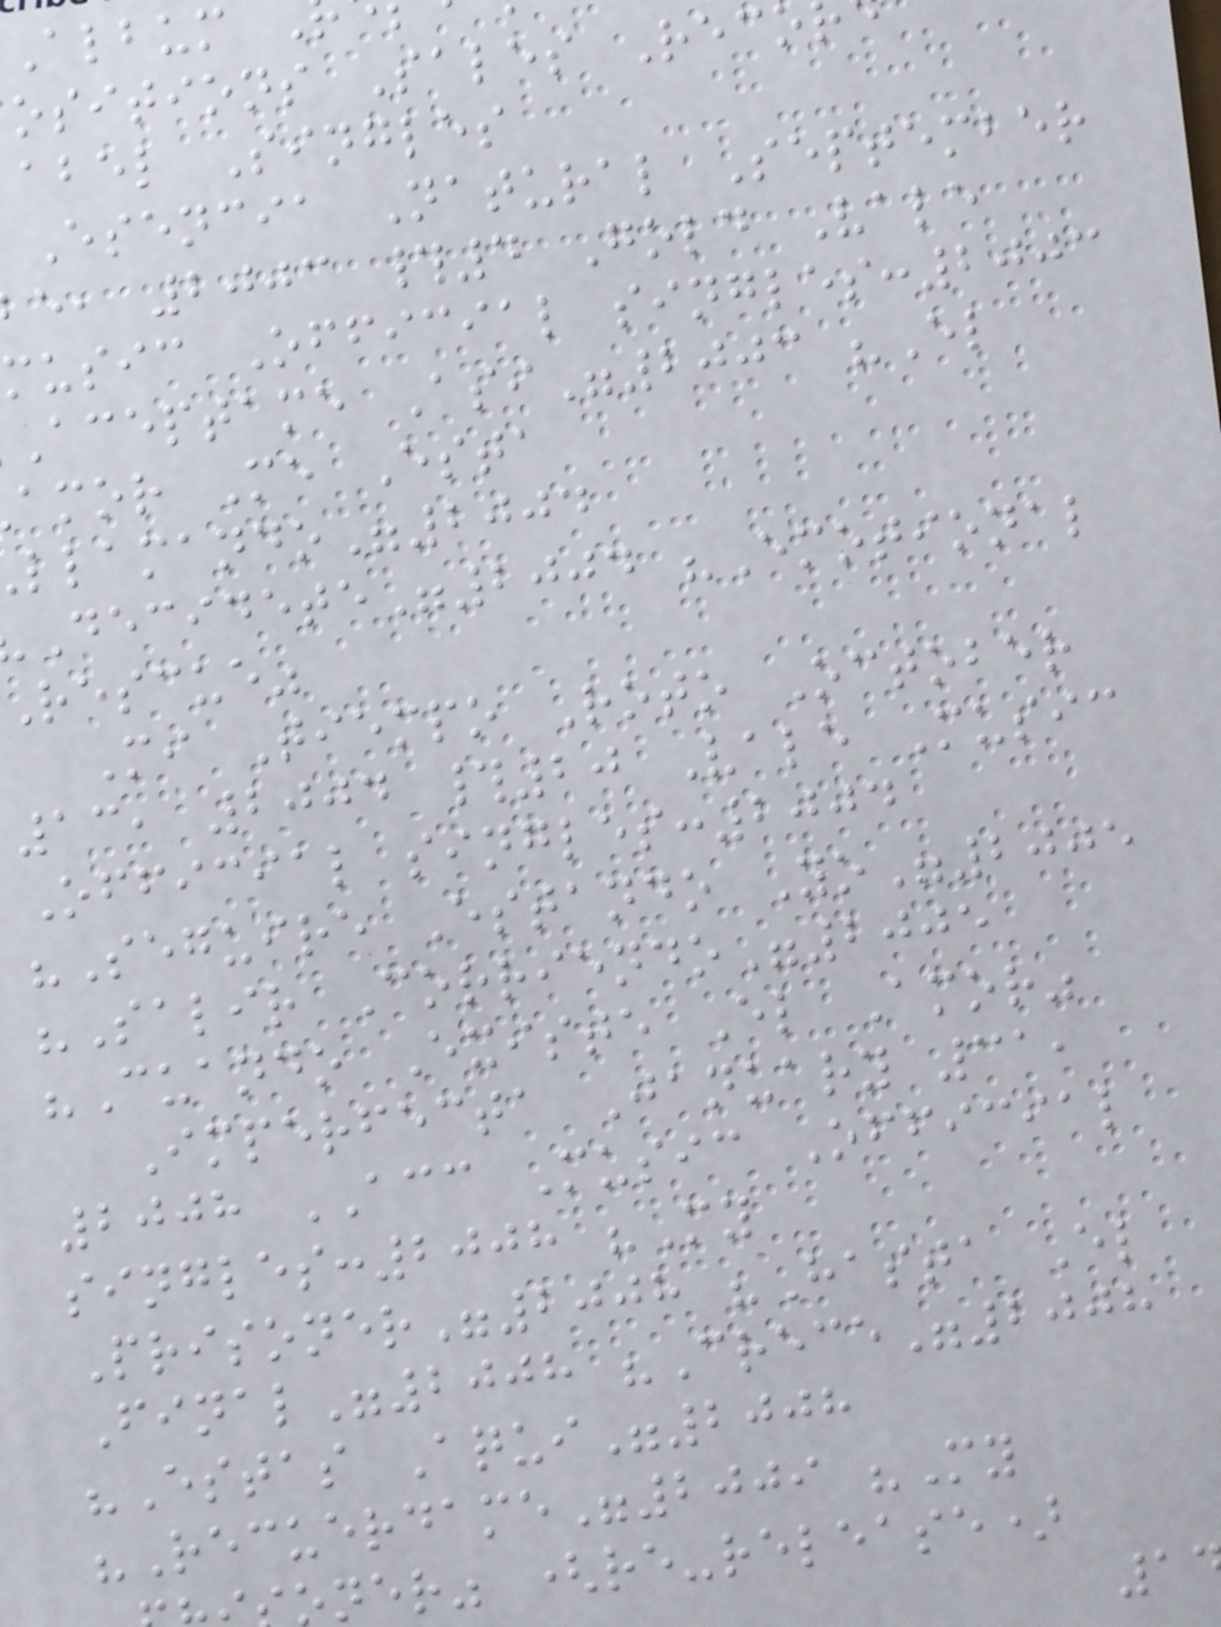Album
ositions Sales Reco
abel Singles
Esencia Natural September
e, 2003 #4 Gold Vale
music Official singles:2003
Aceptame Asi"2003 "El
amor Me Esta
llamando"2004
Decidete"2004 "Emotional
rescue"
Mi Tiempo Roto October
13, 2004 #20 Vale Music
Official singles:2004
"Seguire Estando Yo"2005
"Salir Corriendo"2005
"Cuando Existe El Amor"
Imperfecta January 31,
2008 ACC Music Official
singles:2008 "My
Prisoner"2008 "Hasta El
Final"2008 "Crece"2008
"Estas Aqui"2008
"Recuerdame"2009 "My
ner" (re-release)
